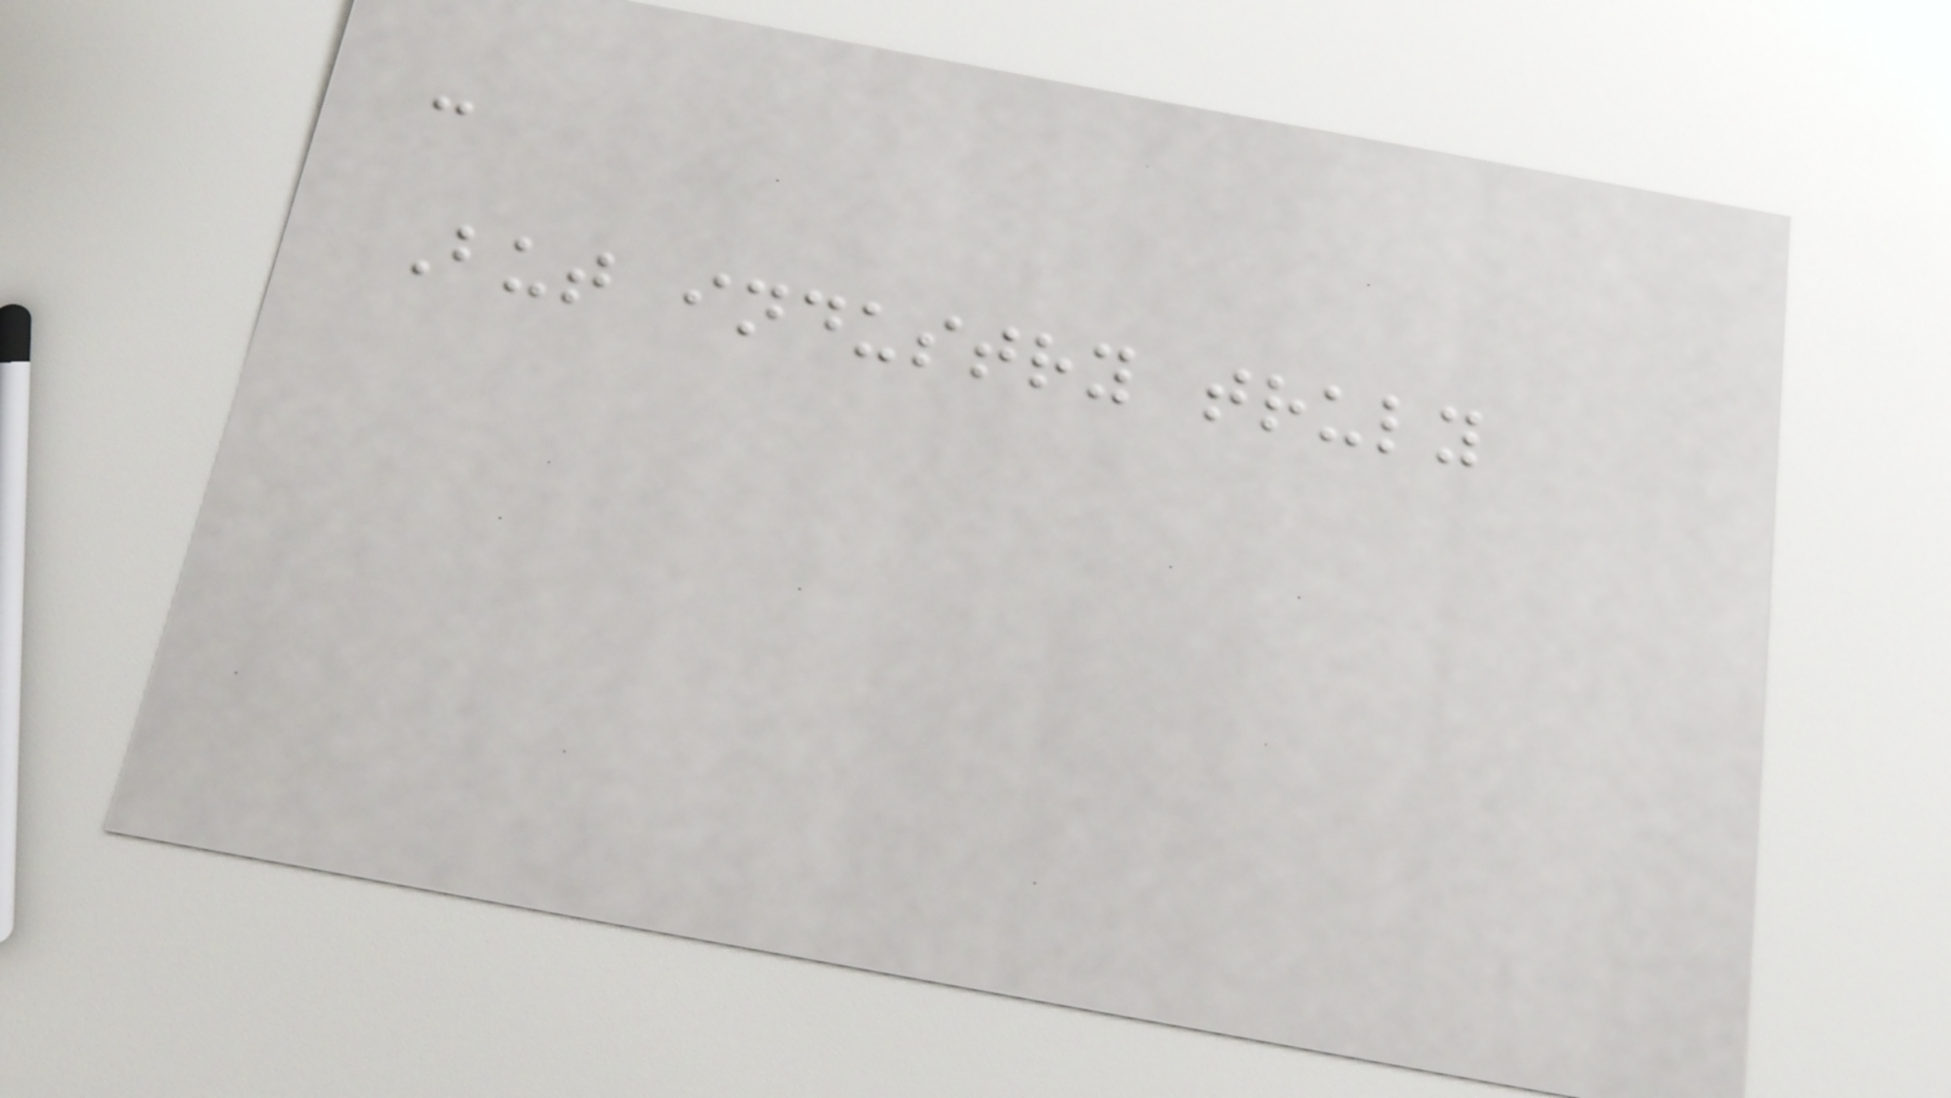-
But industry truly
